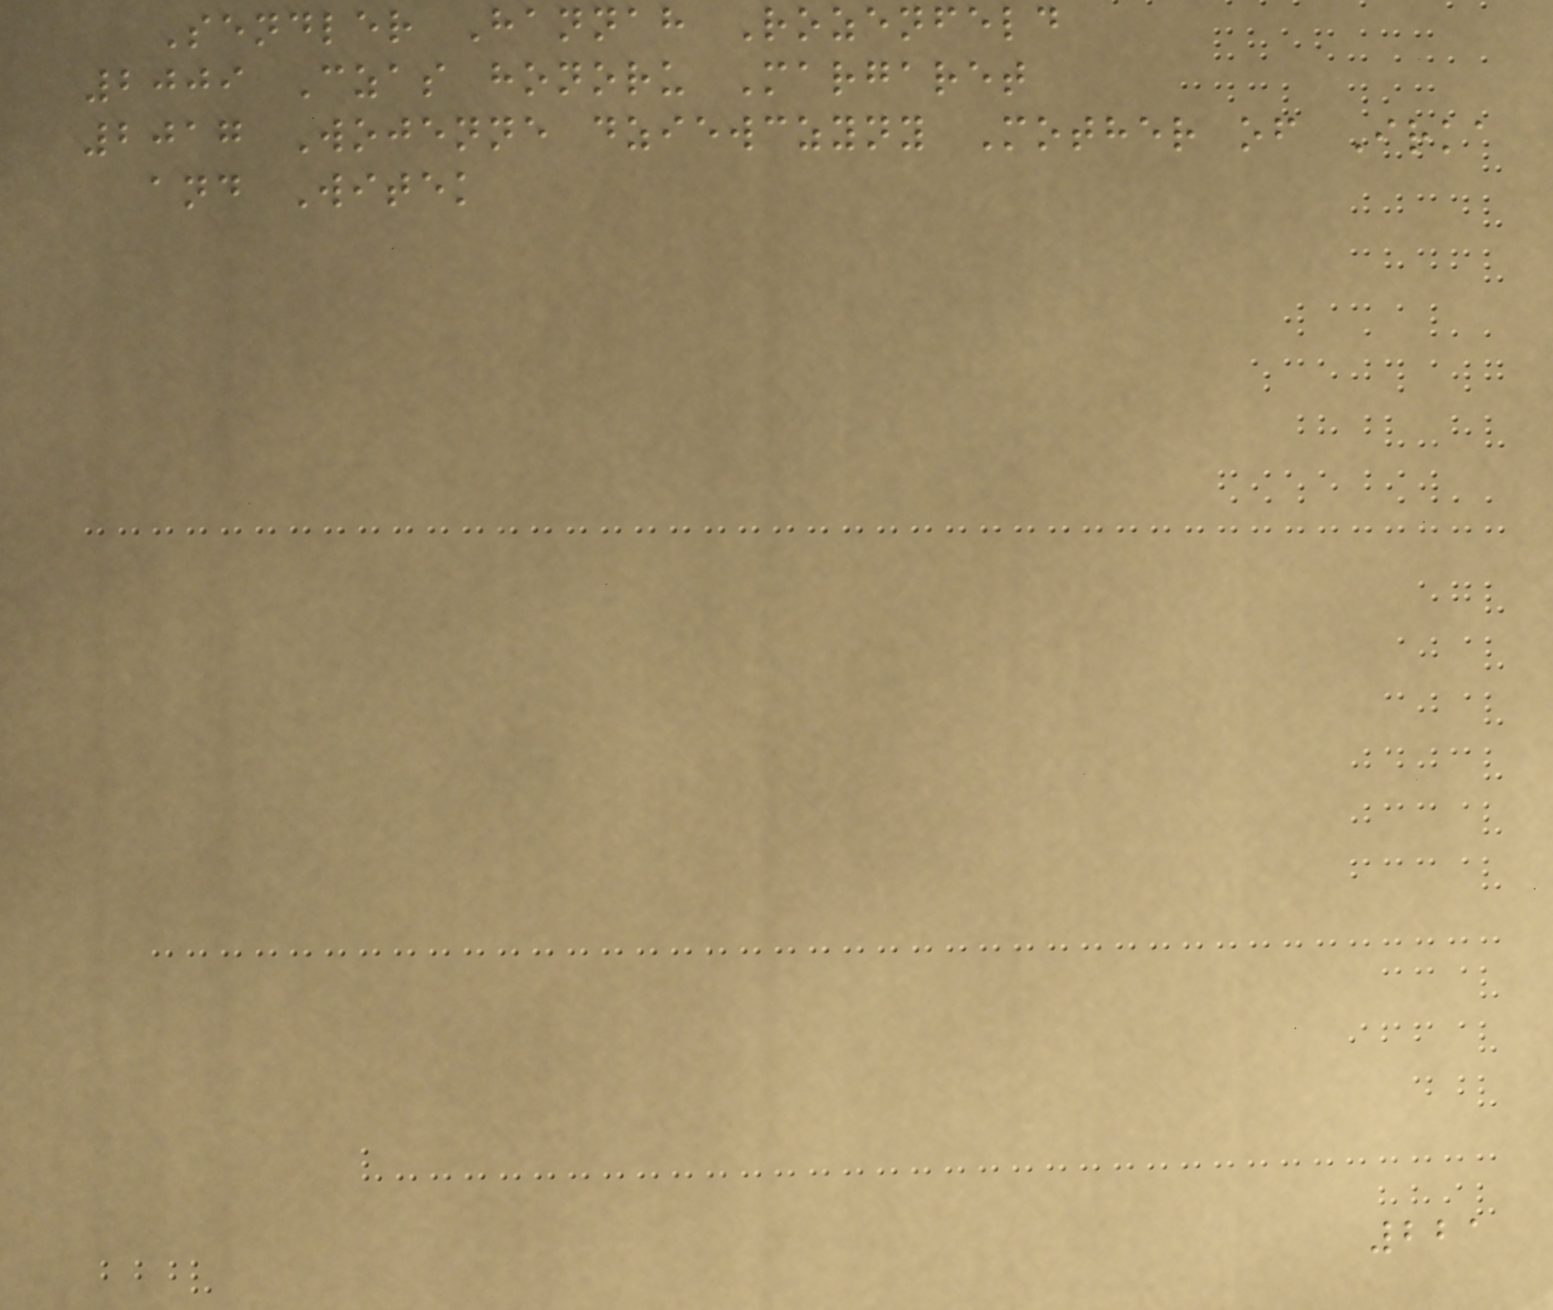Sendler Hannah Rozenfeld
2009 Czas honoru Margaret
2017 Wojenne dziewczyny Mother of Irka
and Witek
221
